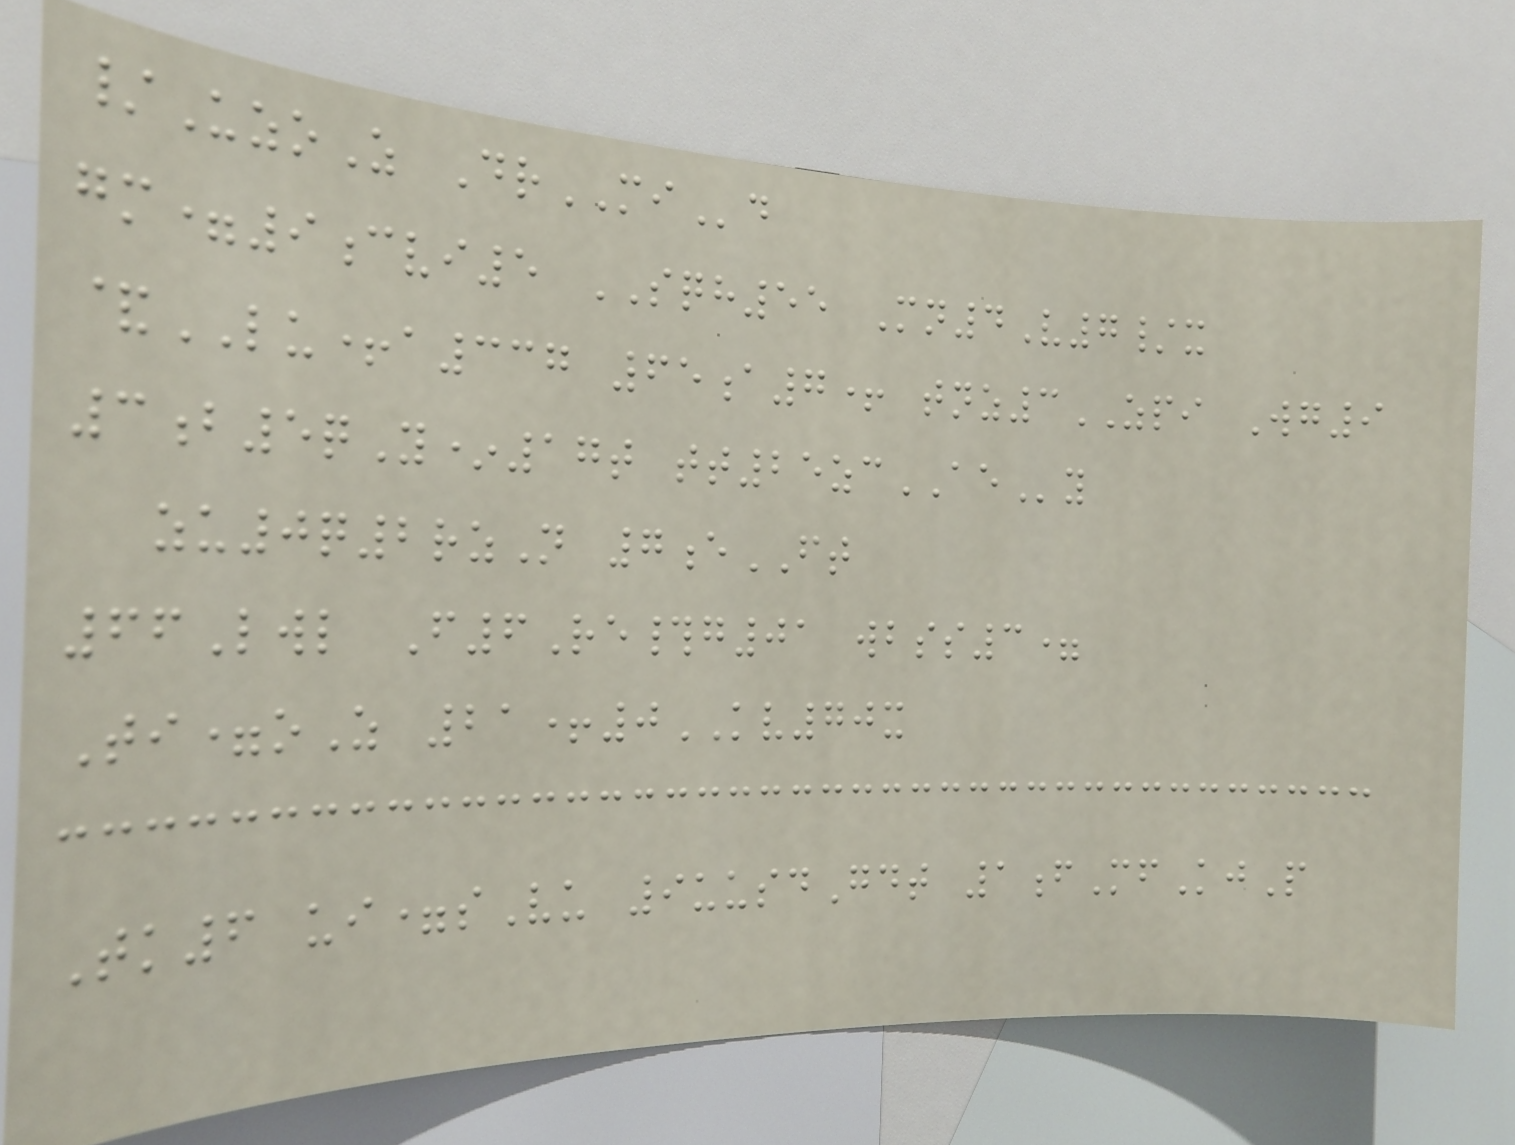/UzoZ DrMId
gm=9cvi5 SQH55 Mn4V7/x
&LU+a337 65a7+ tnz3ZPI Wg9
3b5qY*17t tt25zcAEy
zu0q2rzN 7eFT
66Lwl F6Re#g01 wbss3=
Ti=oZ 21+0KV70x
Tk6 ui=sVu 9uusdGdt 1fMfKjP
